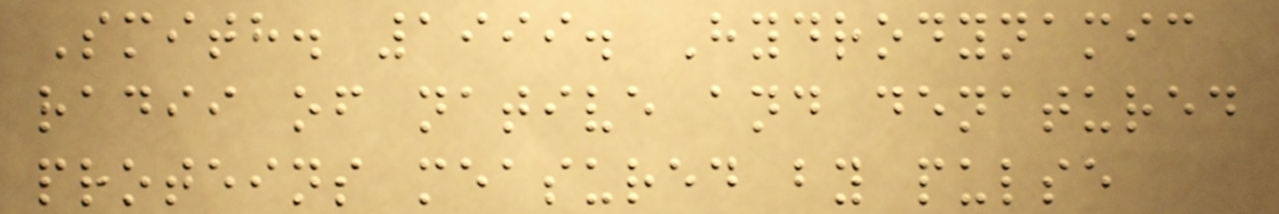Smith. 1999. Hydrodynamic
radii of native and denatured
proteins measured by pulse
